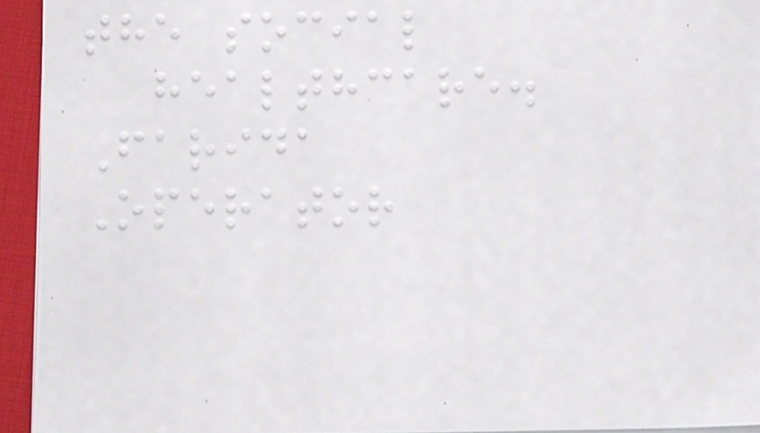the social
healthcare.
Farida
Operator
